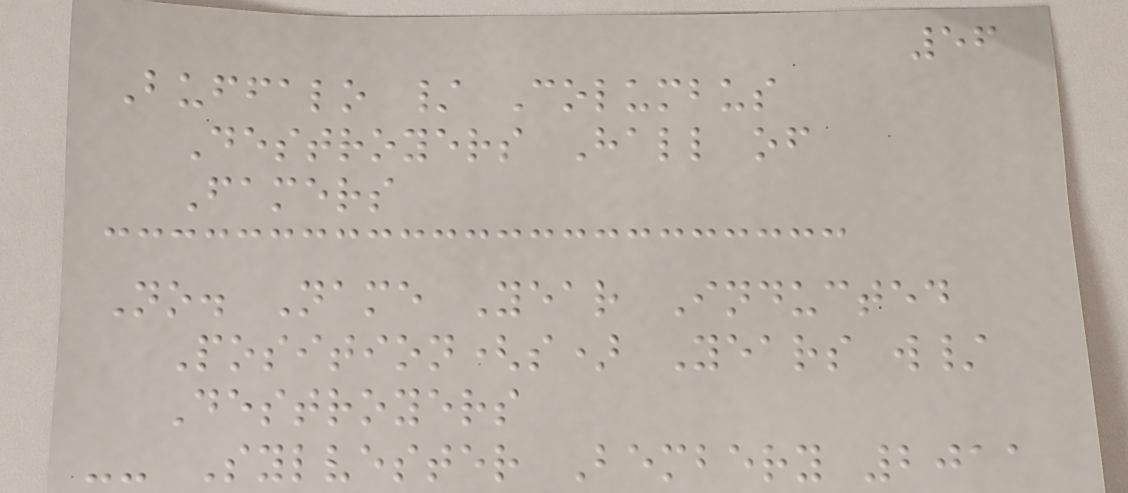56
Buffalo / Columbus
Destroyers Hall of
Famers
No. Name Year Inducted
Position(s) Years w/
Destroyers
-- Sylvester Bembery 2011
